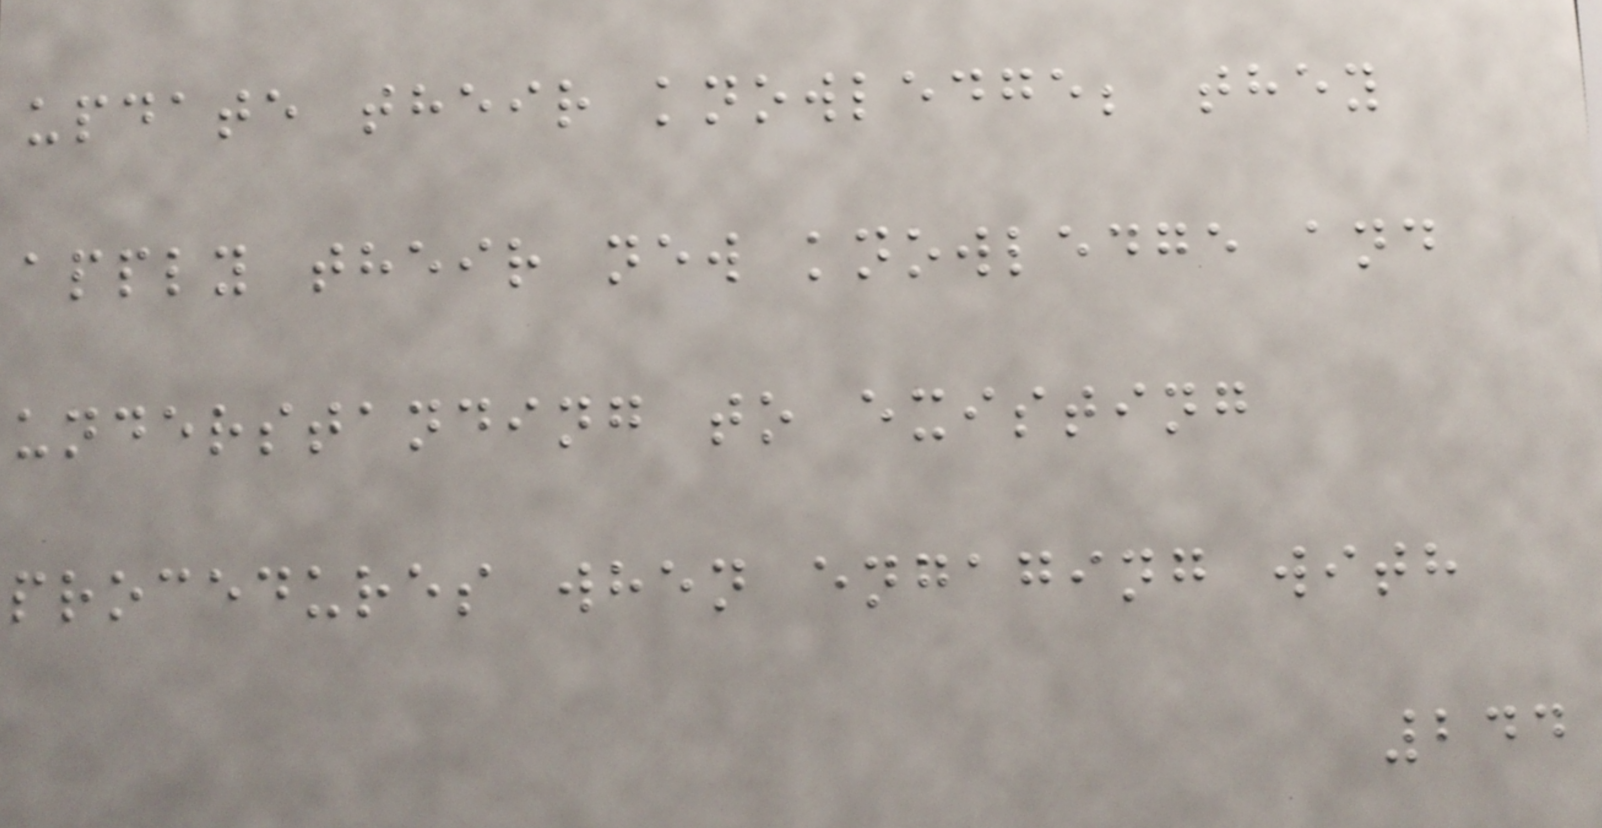update their knowledge; they
apply their new knowledge and
understanding to existing
procedures when engaging with
244
